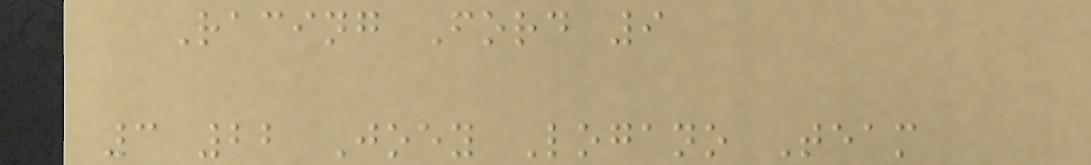Racing Ford 9
3 22 Joey Logano Team
